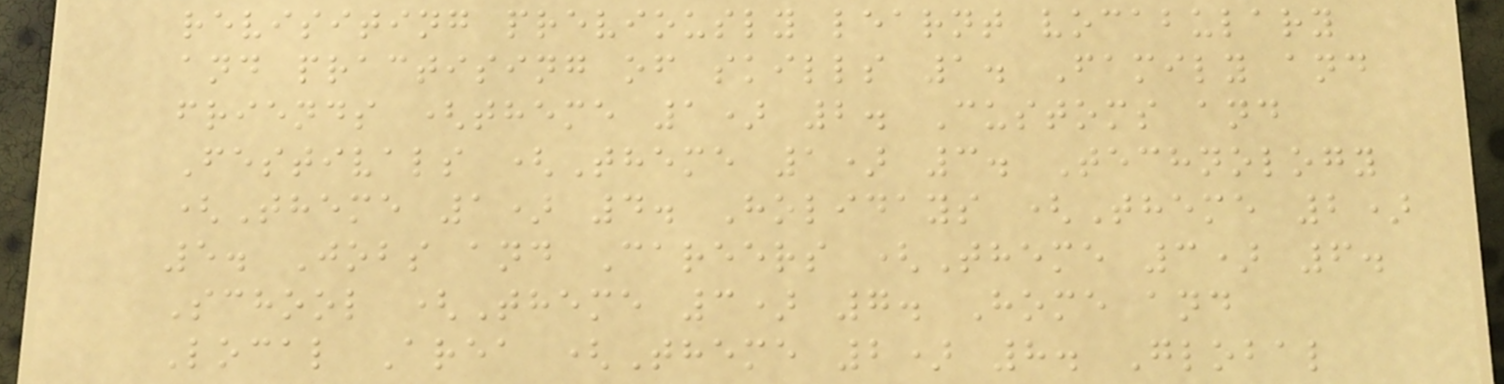revisiting previously learnt vocabulary
and practising of skills 1. Family and
friends (theme 1) 2. Customs and
Festivals (Theme 1) 3. Technology
(Theme 1) 4. Holidays (Theme 2)
5. Jobs and Careers (Theme 3) 6.
School (Theme 3) 7. Home and
Local Area (Theme 2) 8. Global
